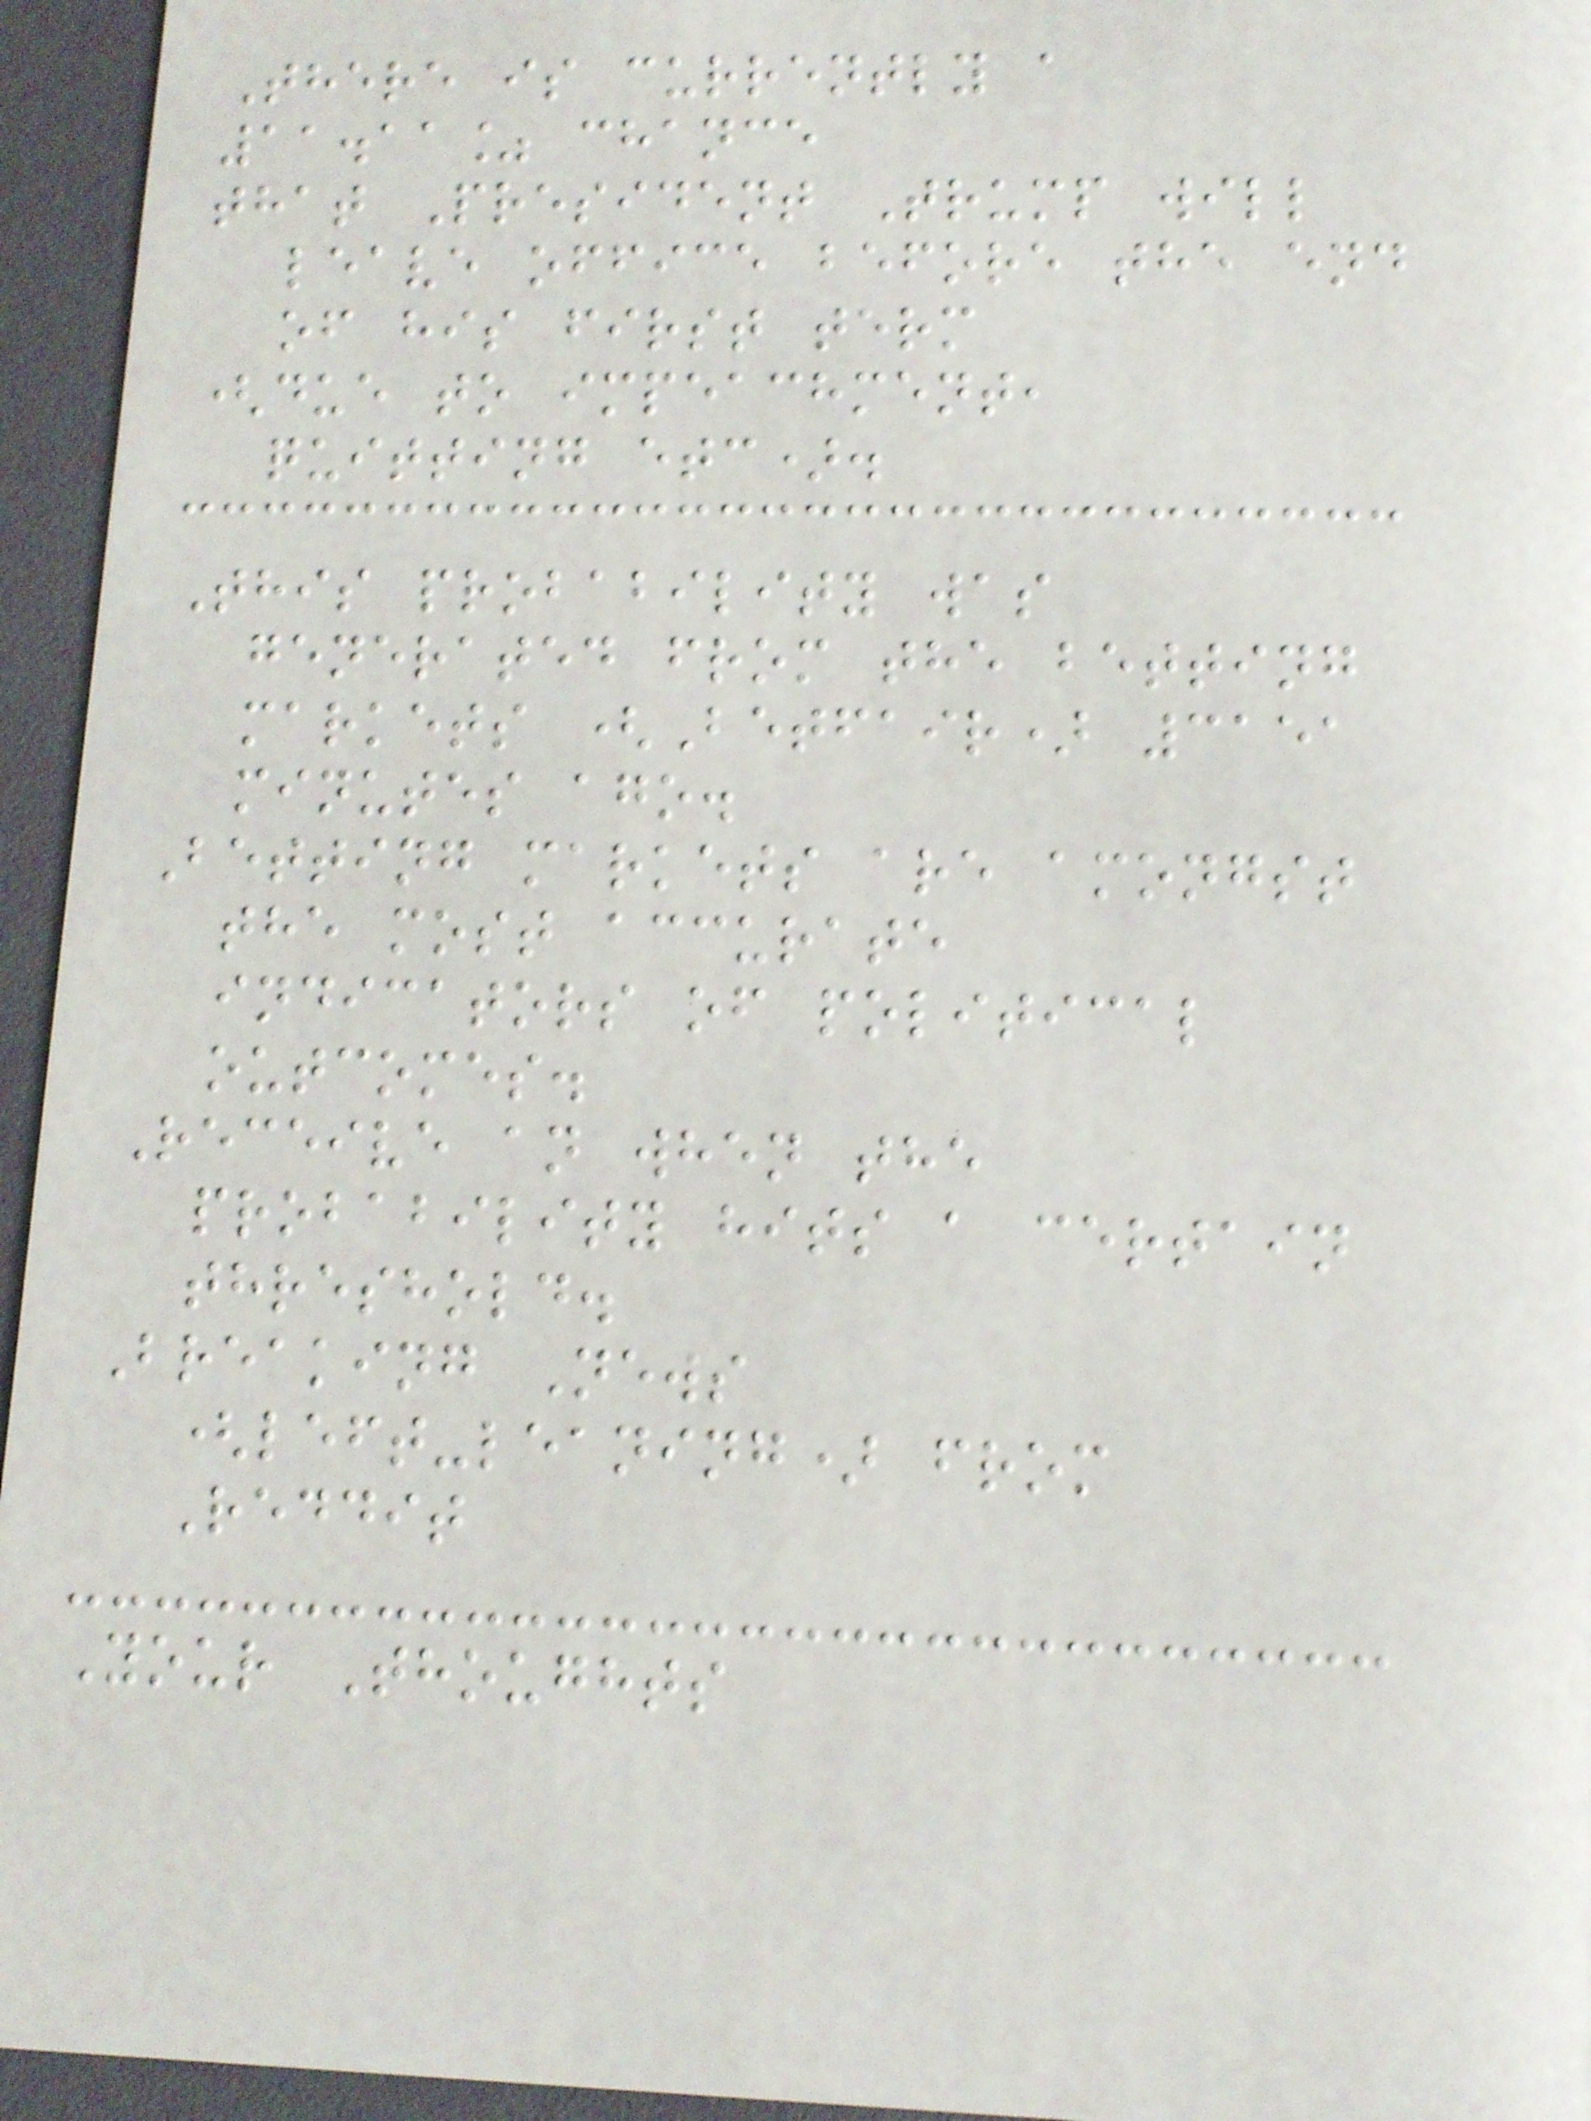There is currently a
11.11% chance
that President Trump will
leave office before the end
of his first term
(due to impeachment,
quitting etc).
This probability was
generated from the betting
markets (Betfair) 3151
minutes ago.
Betting markets are amongst
the most accurate
indicators of political
outcomes.
Receive an when the
probability hits a certain
threshold.
Breaking News
(left-leaning) from
Reddit
Your Thoughts
